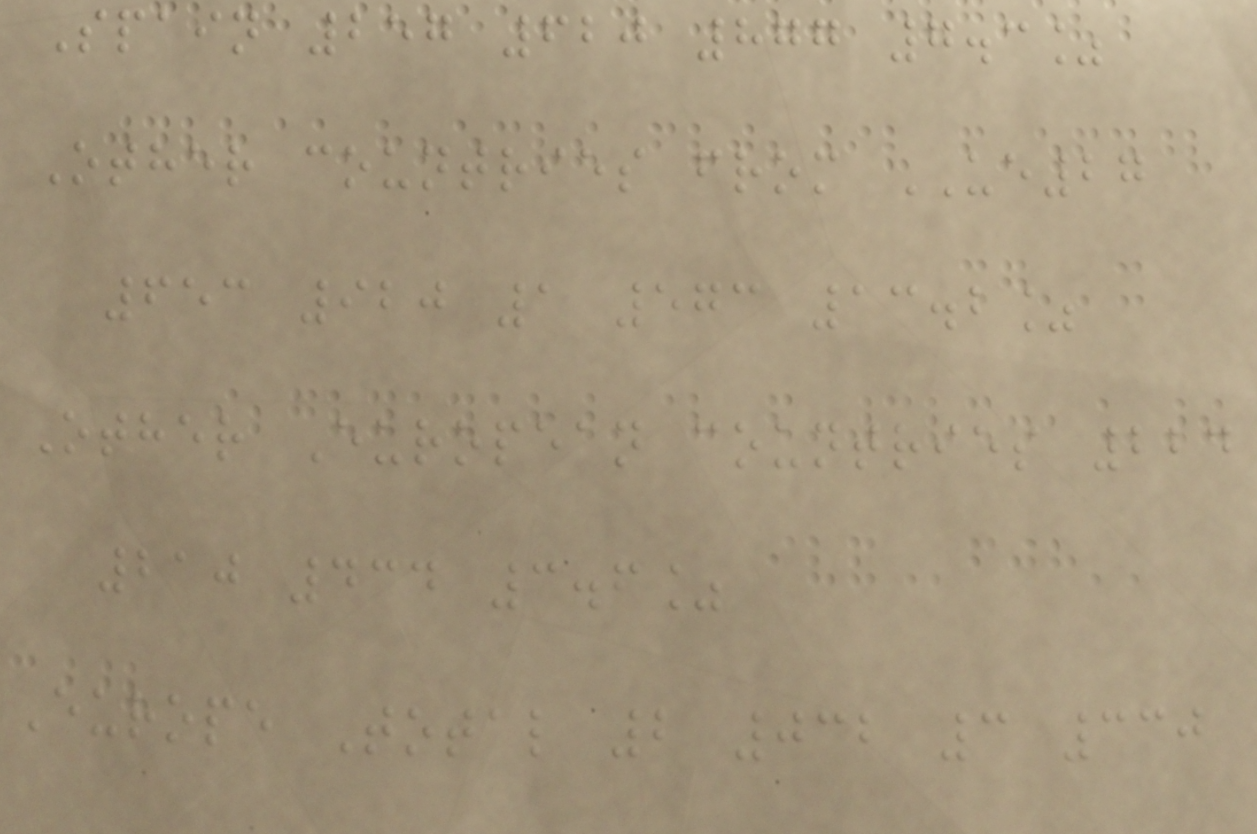Spain 257 620 877 7.3%
Other countries from UE27
653 920 1 573 13.2%
Other European countries 224
210 434 3.6%
Europe Total 2 032 3 330
